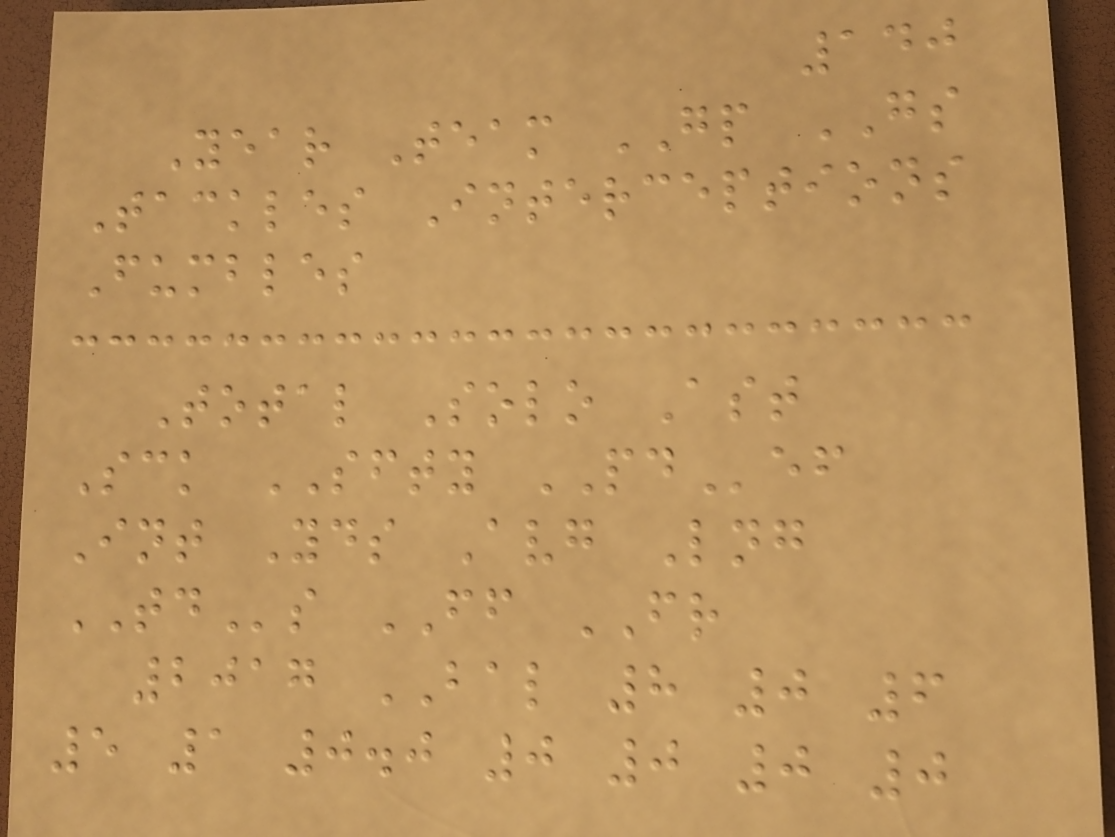140
Year Team GP GS
Tackles Interceptions
Fumbles
Total Solo Ast
Sck SFTY PDef
Int Yds Avg Lng
TDs FF FR
2017 BAL 8 0 6
5 1 0.0 0 0 0 0
